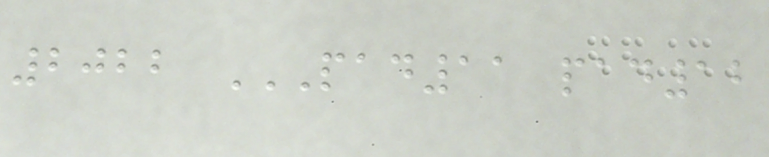2022 PAD11 PAD12
